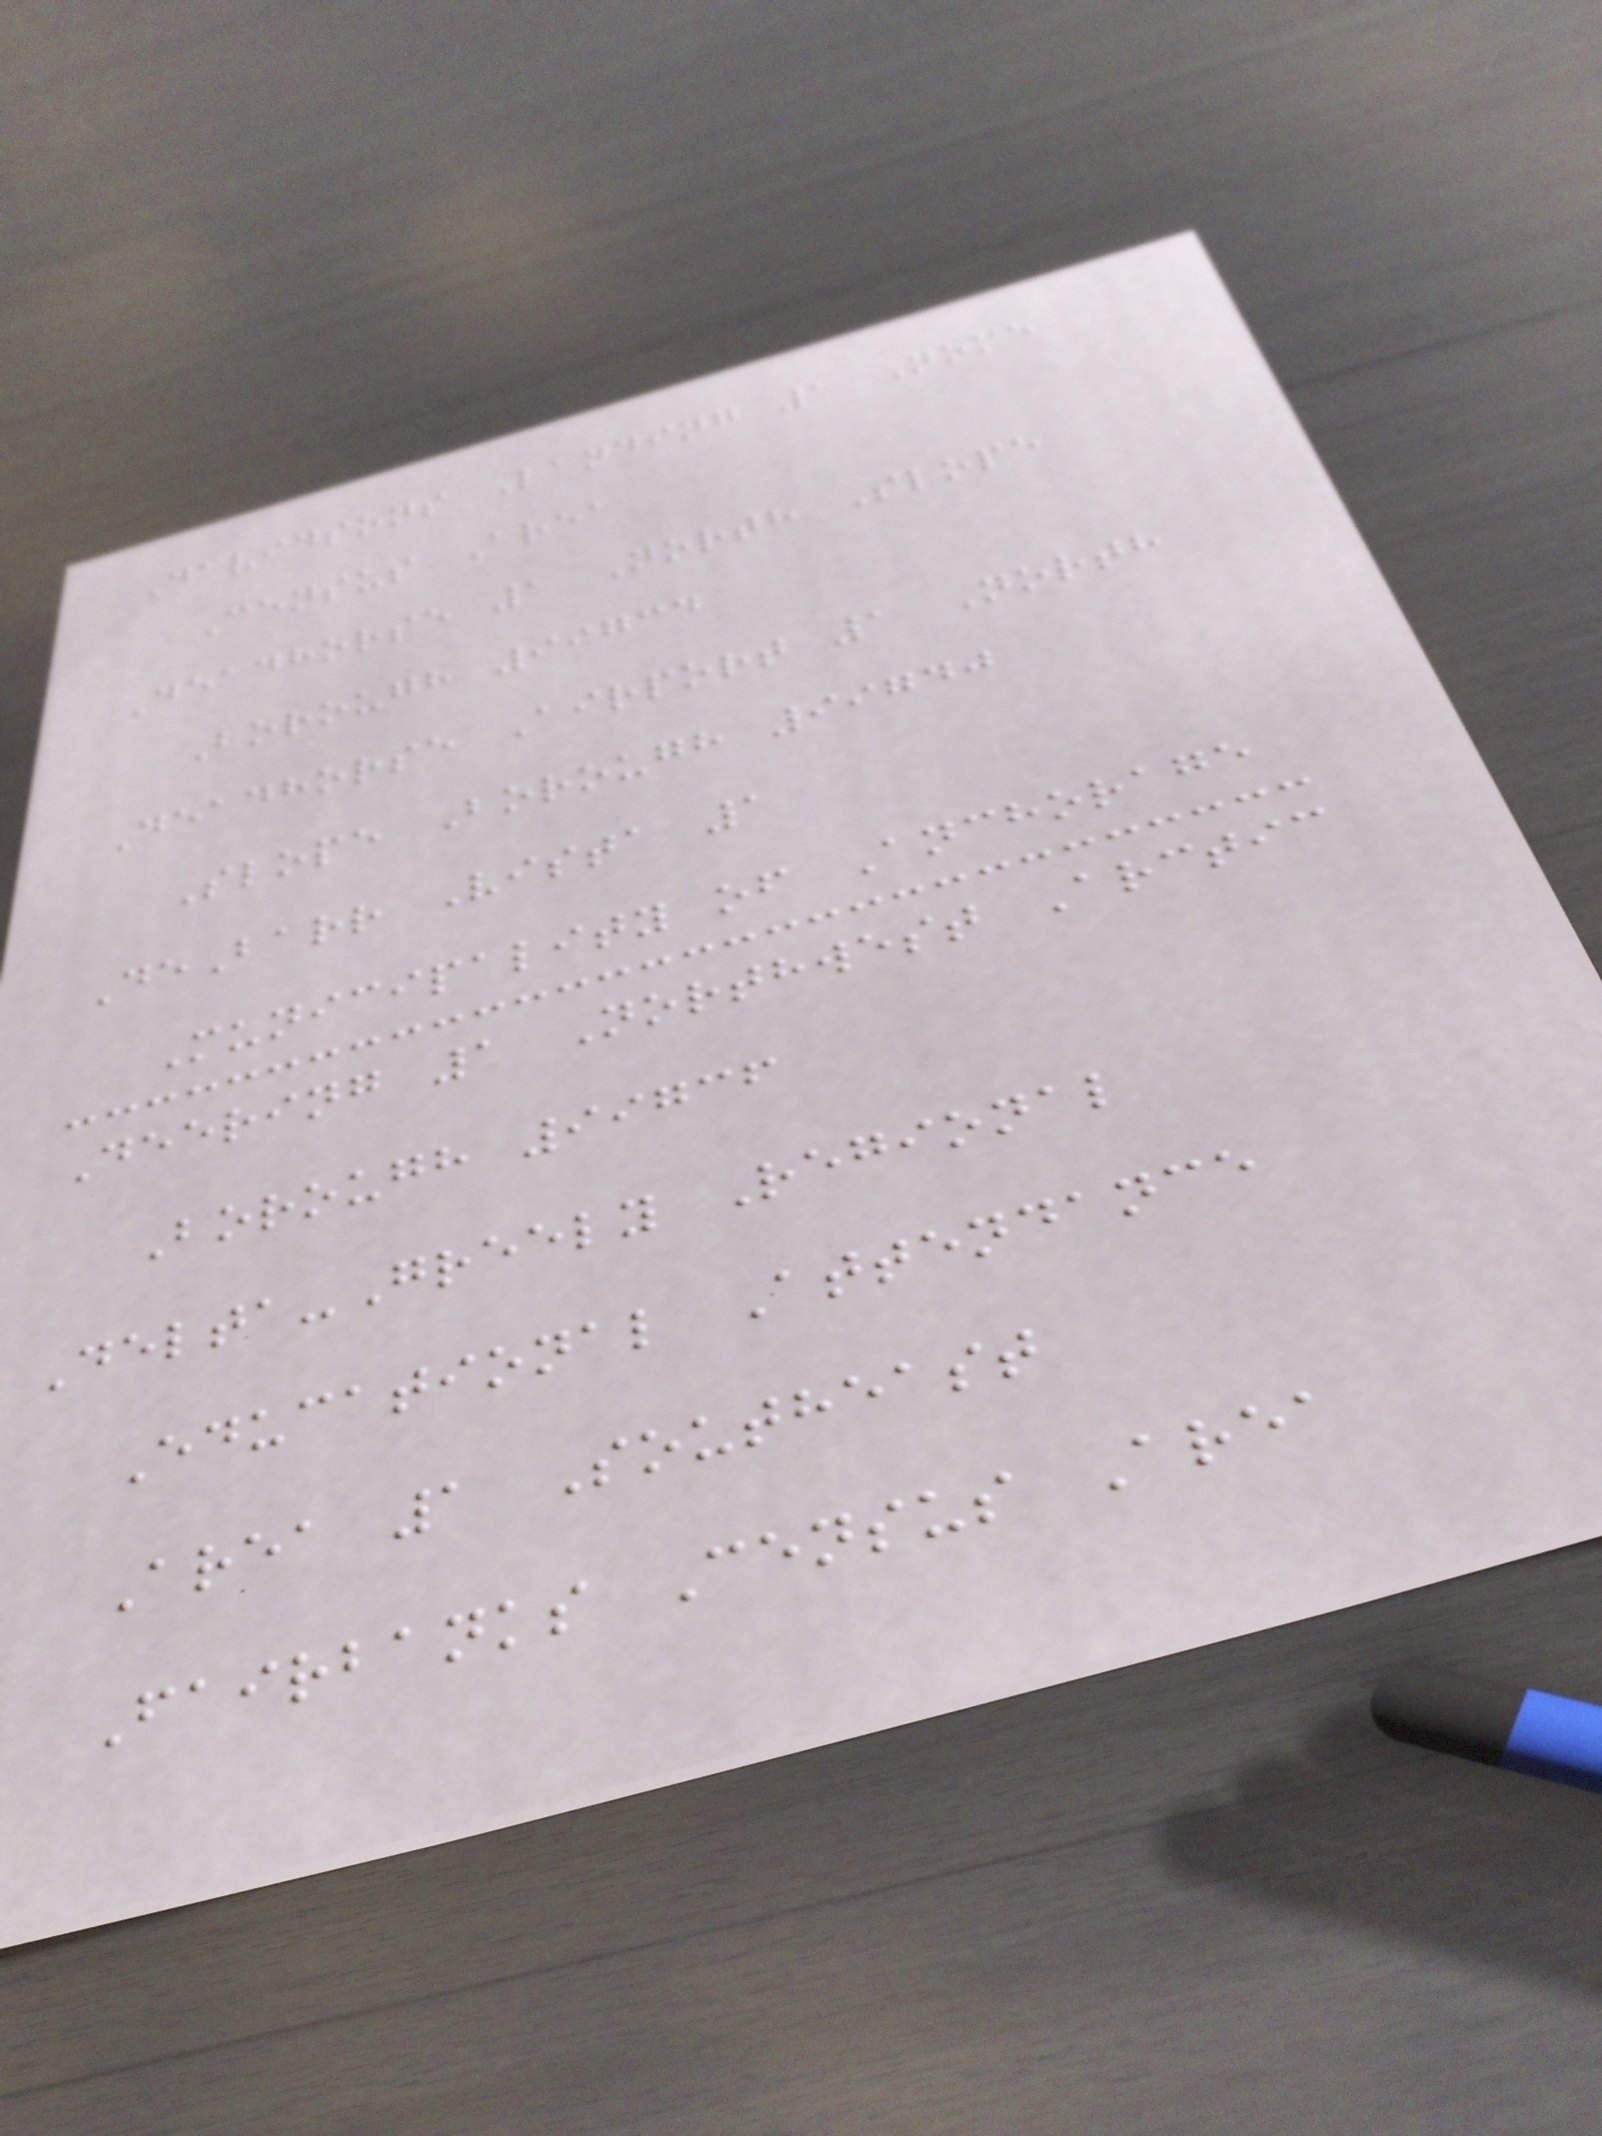Davidsons Landing 1 Nome
Census Area
Deadhorse 1 North Slope
Borough 99734
Deadhorse Airport 1 North
Slope Borough 99740
DeBarr Vista 1
Municipality of Anchorage
Deering 1 Northwest Arctic
Borough 99736
Delta-Greely Regional
Educational Attendance
Area 1 Southeast
Fairbanks Census Area
